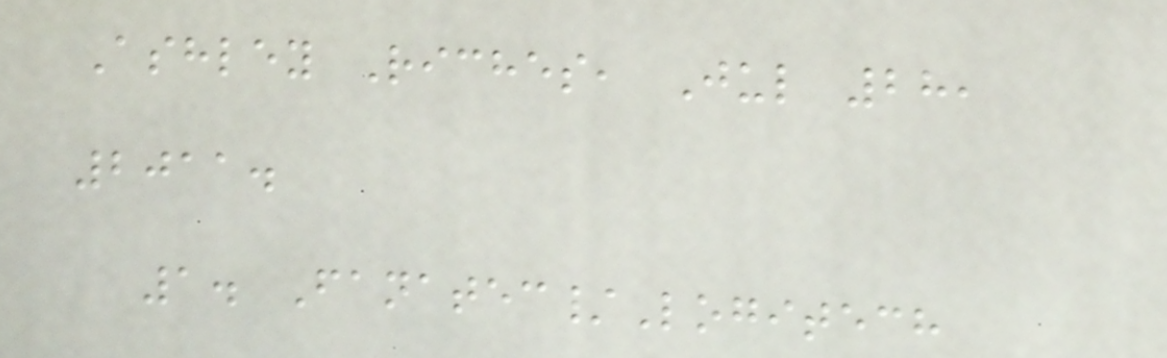Ashley Riches, Jul 28,
2011.
1. Fanatec/Logitech
